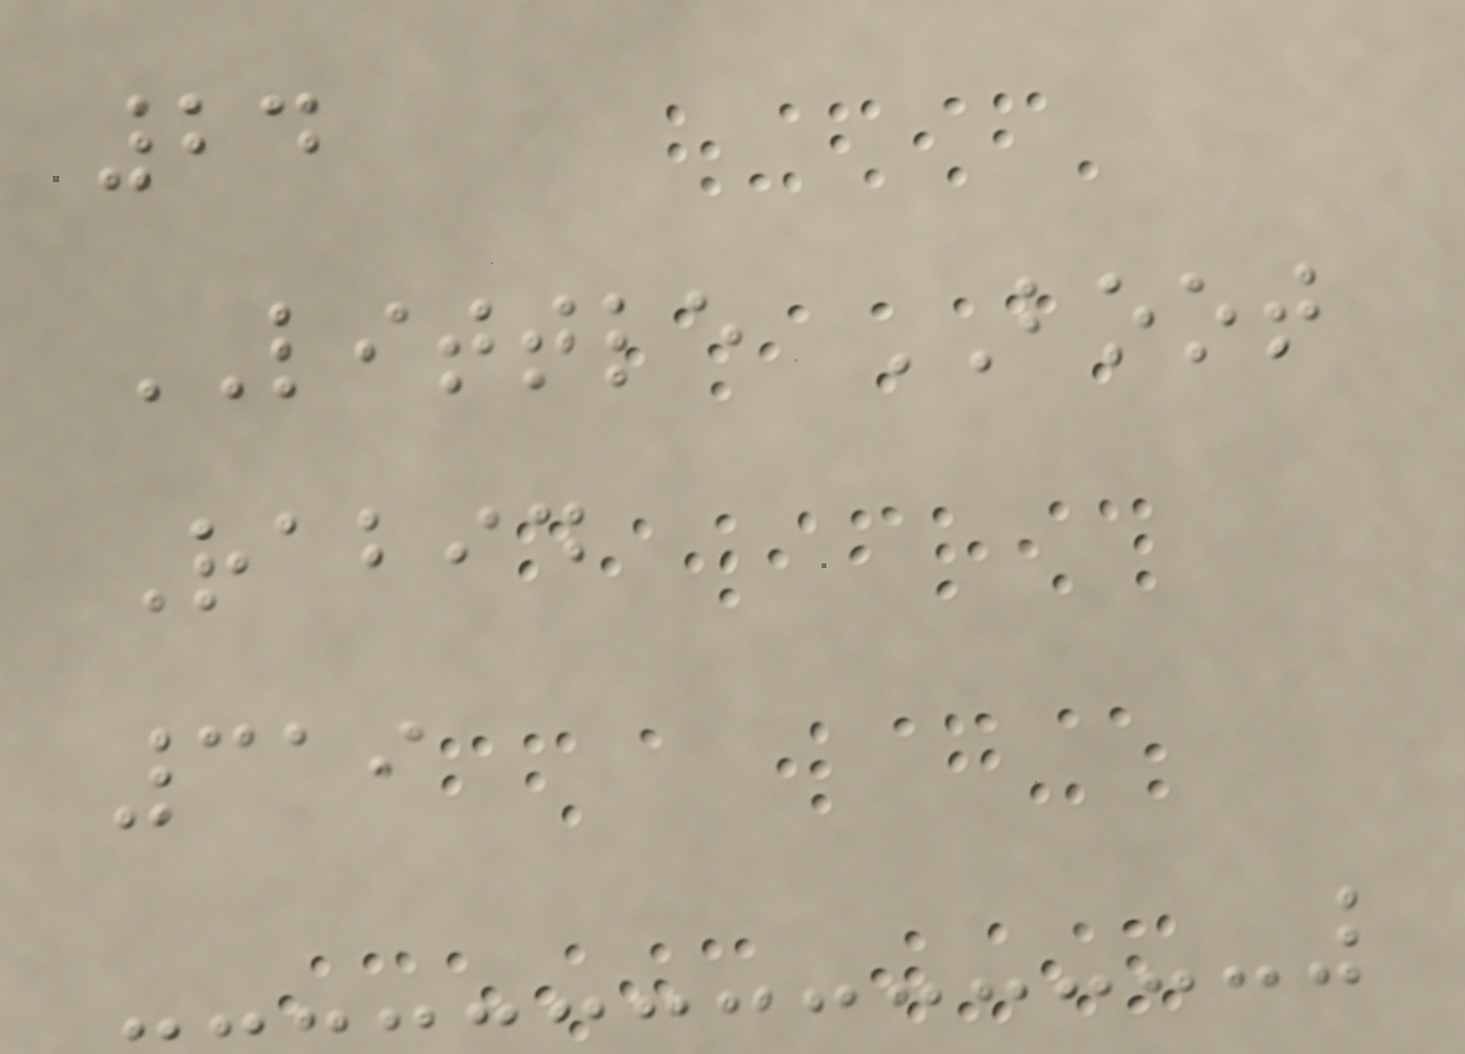24
LITTLE BOOT
Rabid
319
